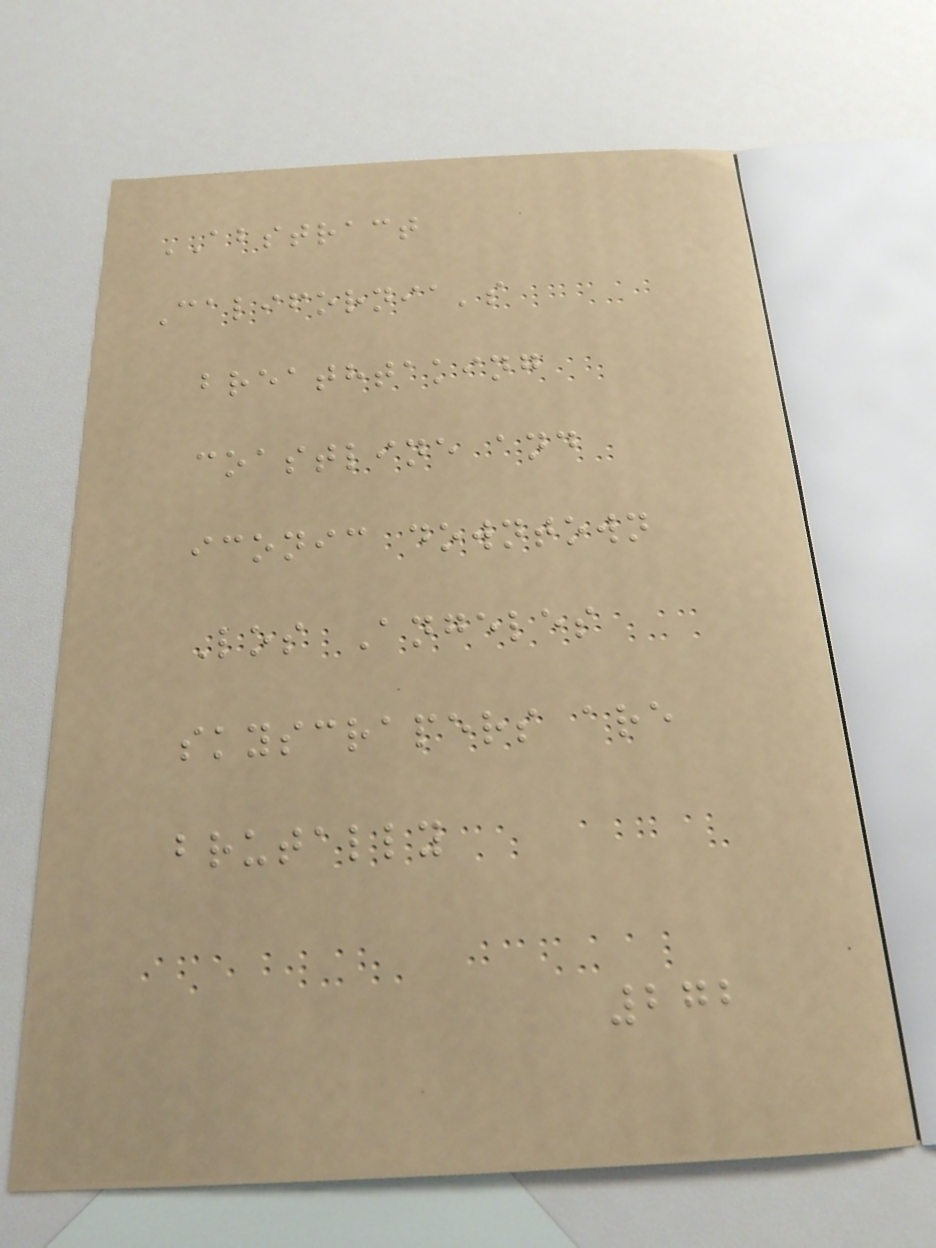ABSTRACT
California's
breathtaking
coastline and
iconic downtown
Los Angeles
skyscrapers are
brutally
272
